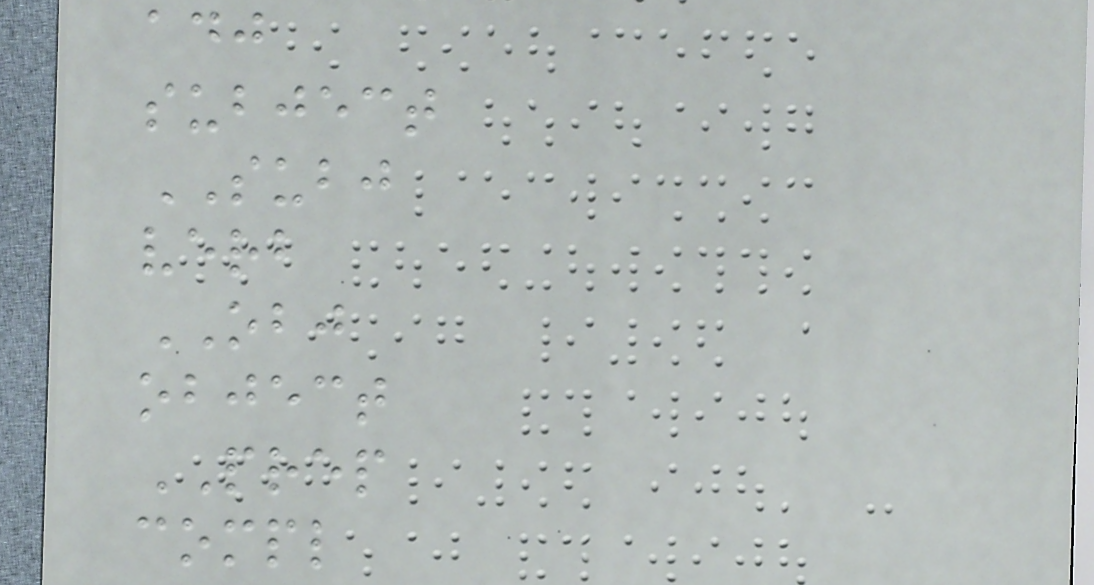adj
subject
SUBJ
verb
OBJ
object
PREP
compl
